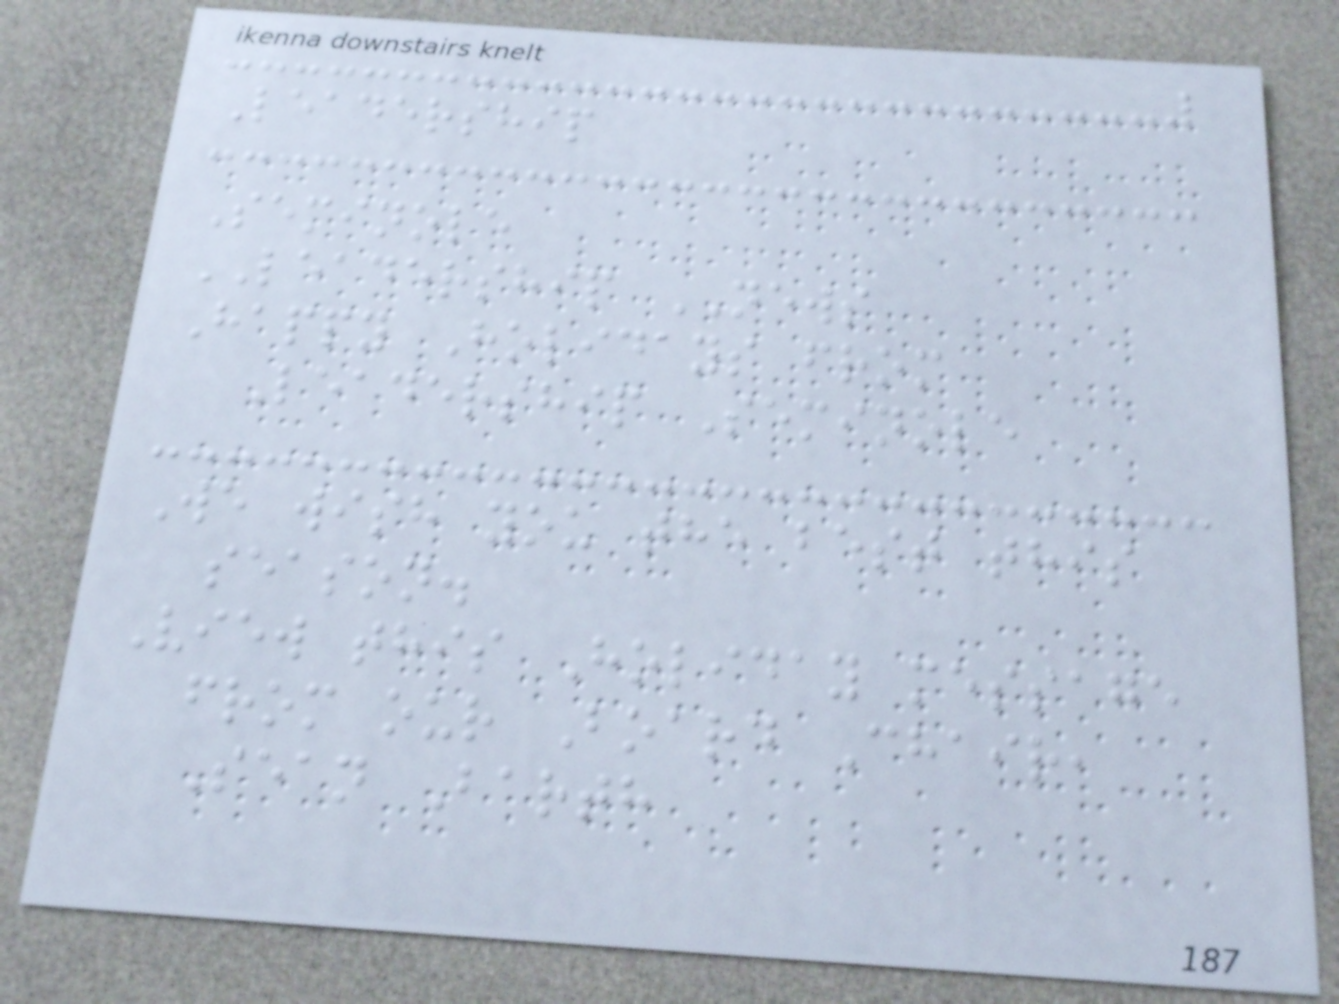Leadership
Seminole
LEADERSHIP NEWS
Happy Holidays from
Leadership Seminole
We wish you the best this
season.
View this Holiday message
from our Board Chair,
Sean Barth
